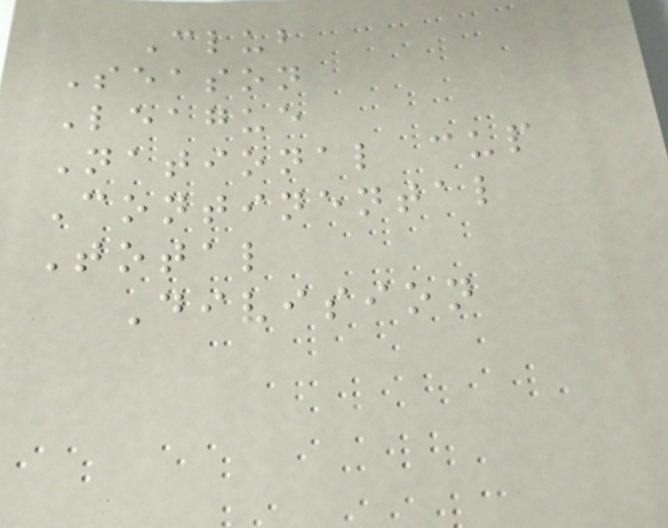Club
Season
League
National cup
Continental
Total
Division
